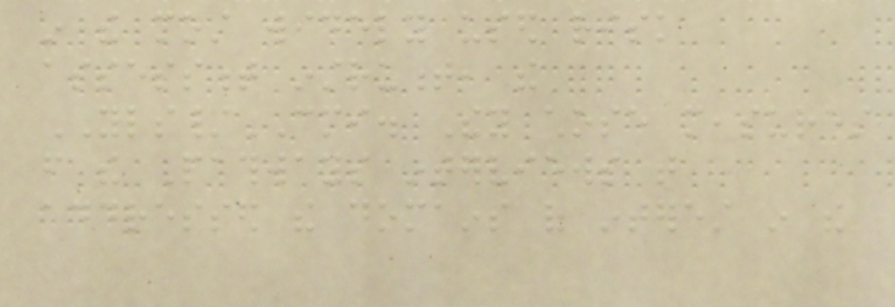in the most widely used risk
assessment instrument, the
YLS/CMI. They chose measures
from the Pathways interviews that
addressed the domains of interest in the
